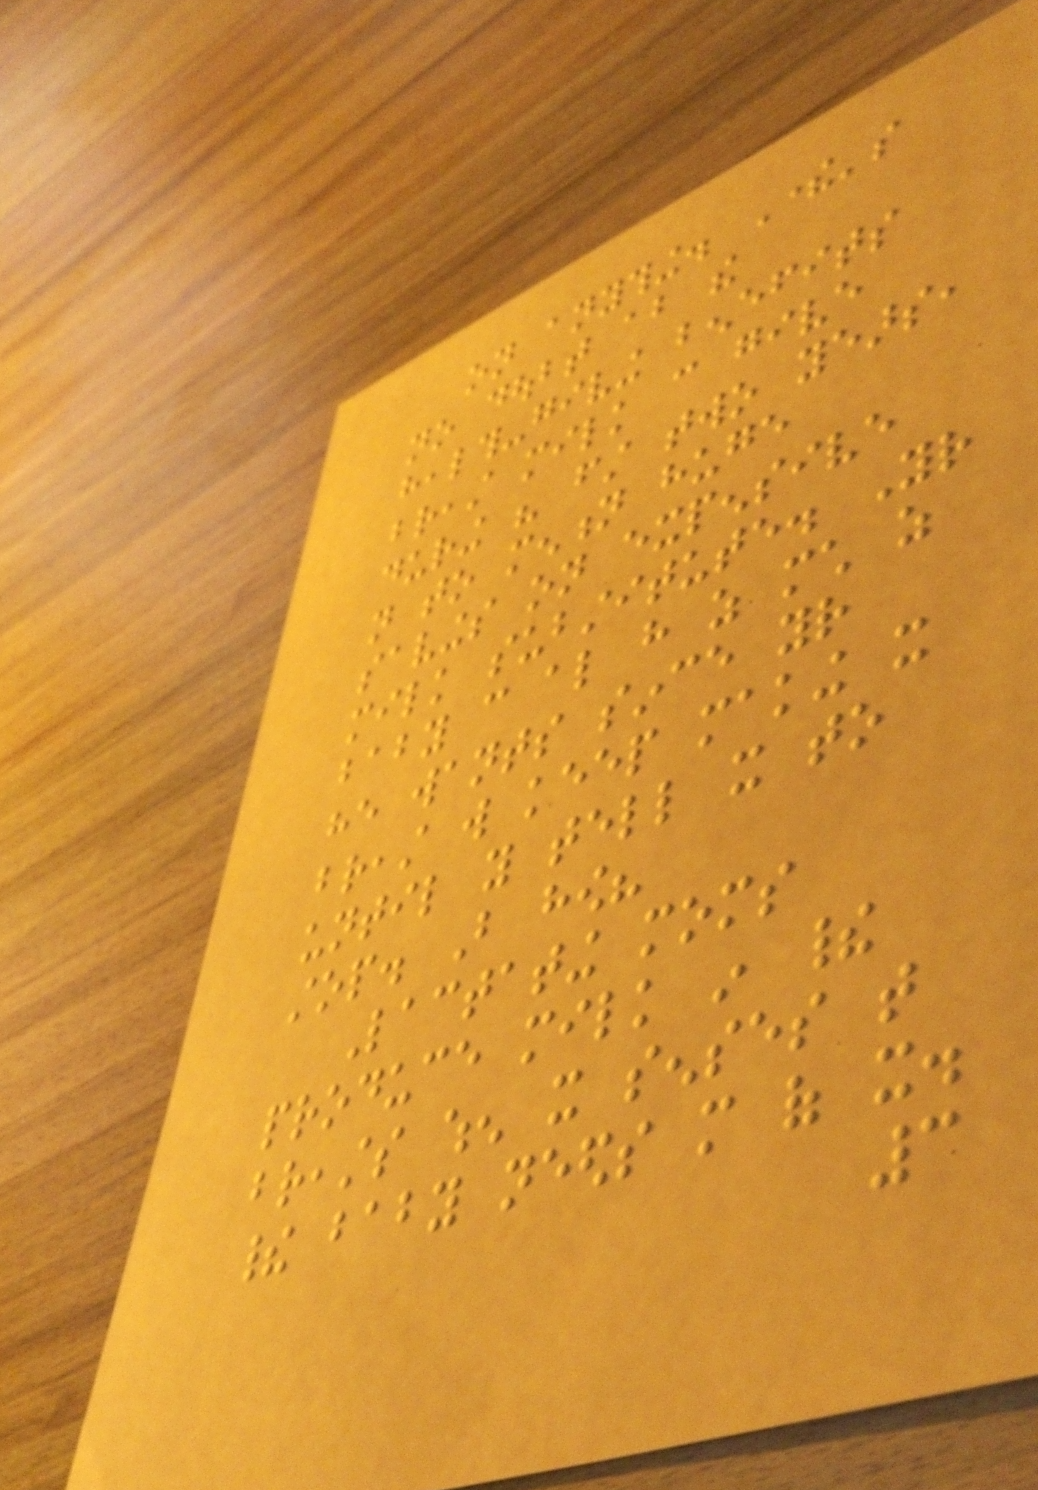on anything. There's
no doubt about the
health-giving benefits
breast milk can give
during his first two years,
not to mention huge
savings on expensive
milk substitute. Your
baby can also have as much as
he wants since your
breast will keep making it
until you tell it to
stop. But how?
Lactating moms
produce milk in their
breasts when it senses that
their baby needs more of it.
3
